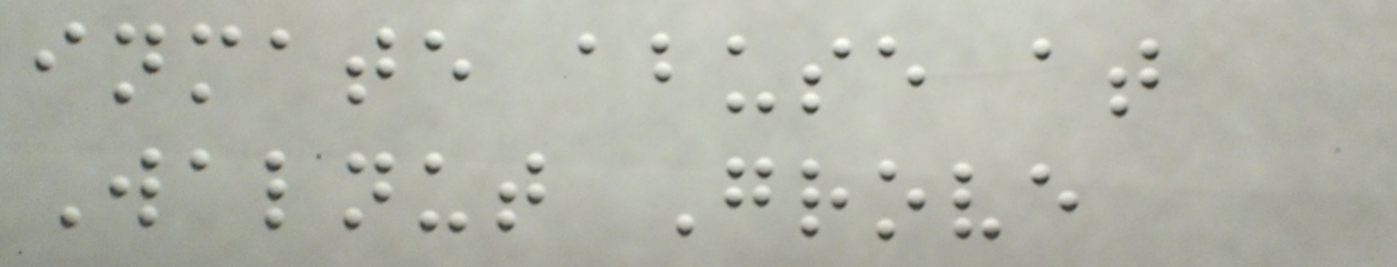inmate abuse at
Walnut Grove
